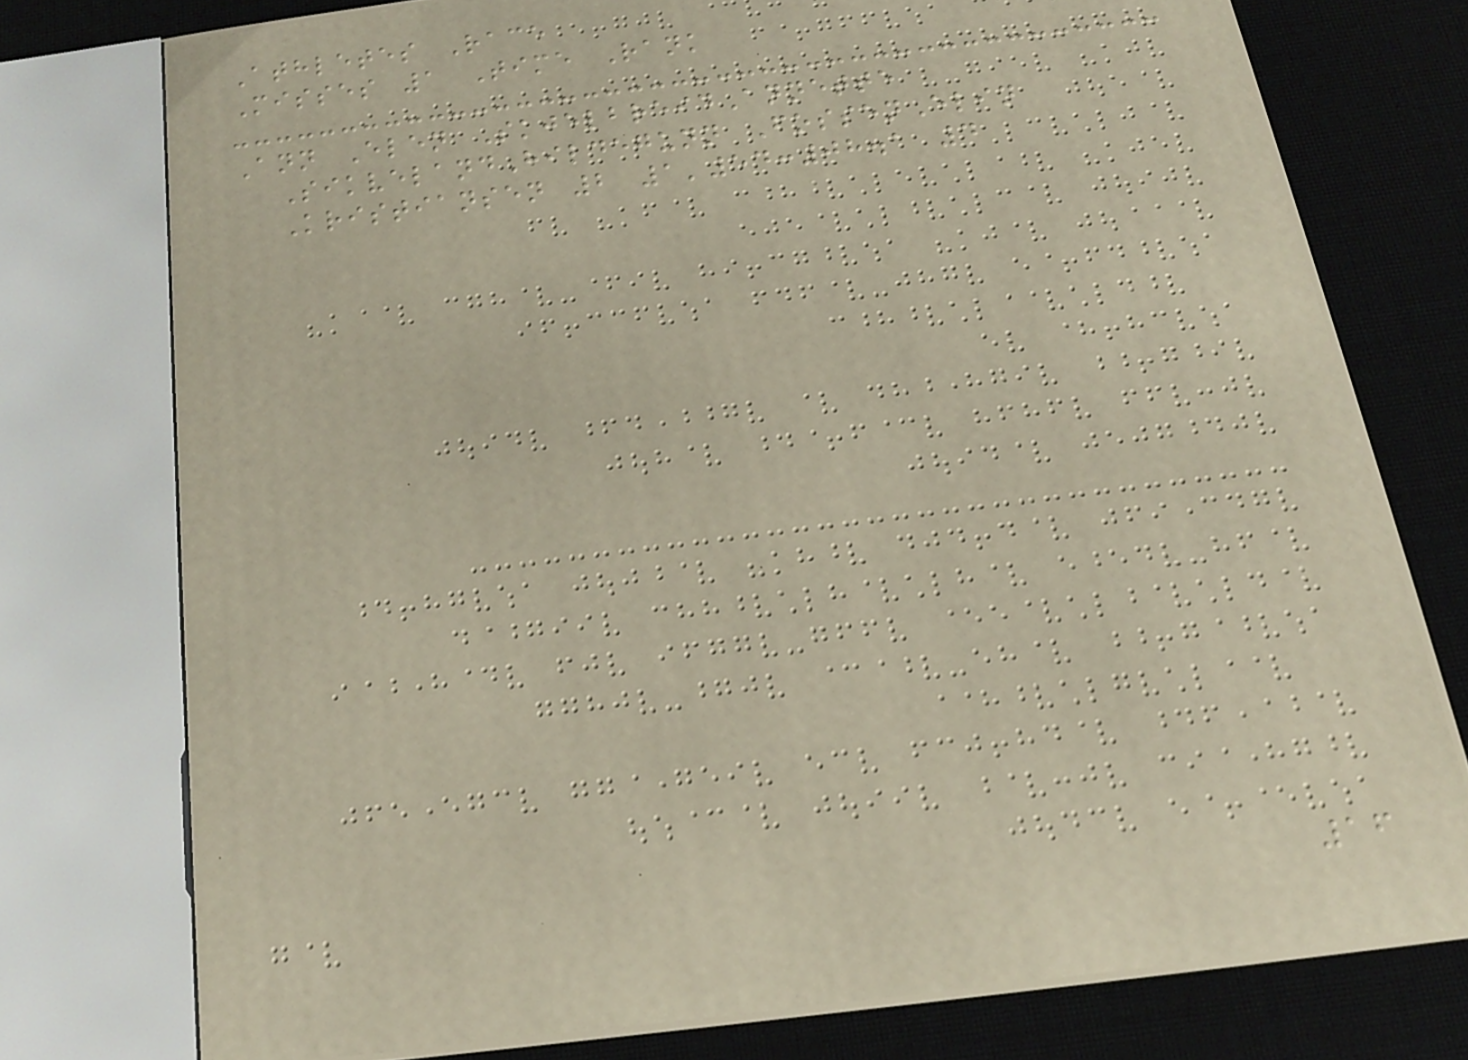Athletes Race
Misses 1 Time Rank
Ann Elen SkjelbreidAnnette
SikvelandHildegunn FossenElin
Kristiansen 2 1'54:08.1 4
16
